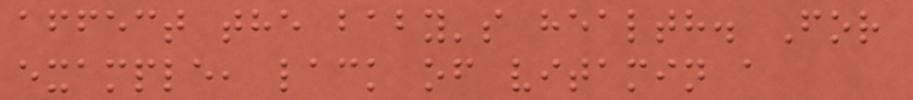affect the baby's health. For
example, lack of vitamin a
